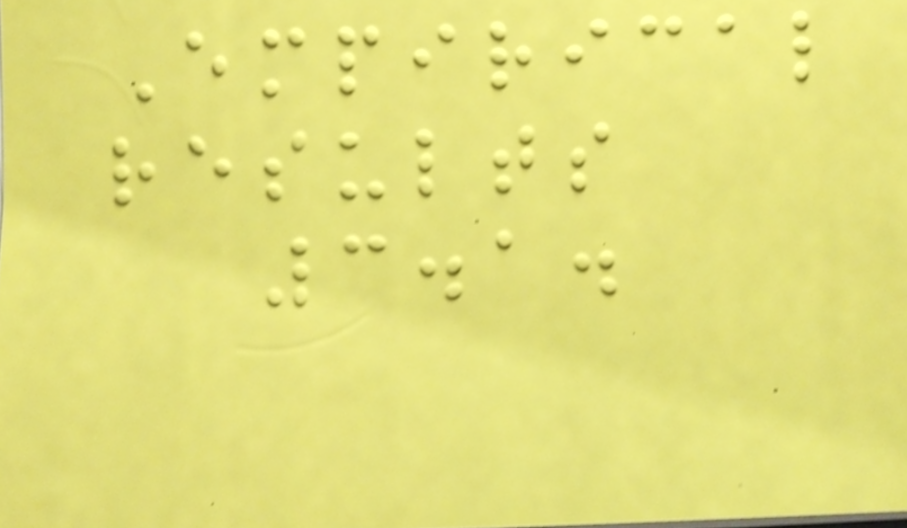Empirical
results
3.1.
